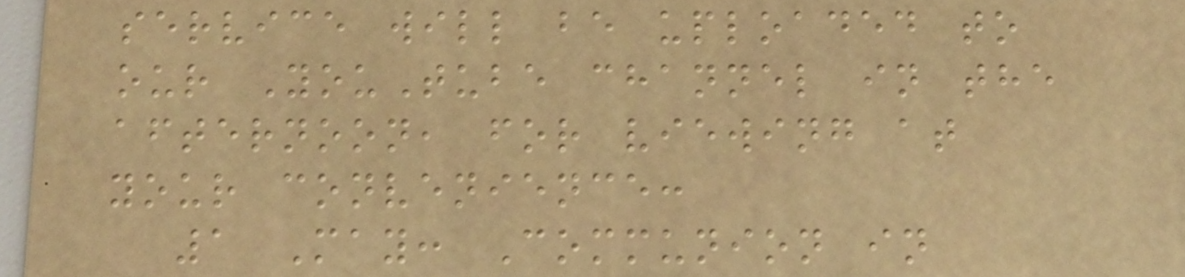service will be uploaded to
our YouTube channel in the
afternoon, for viewing at
your convenience:
1 May: Communion in
